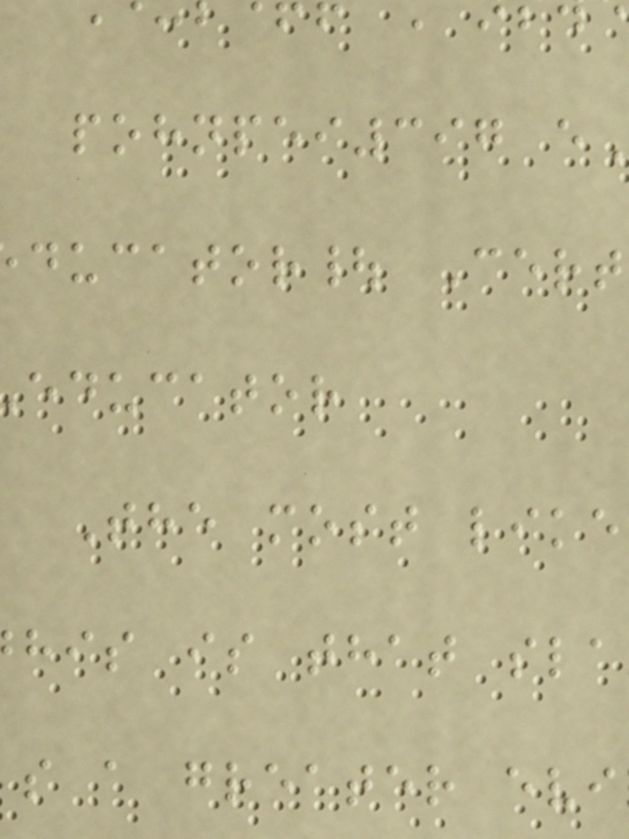pohnpei397 e
ducator| Cert
educator
The most like
his is that sla
s a greater evi
